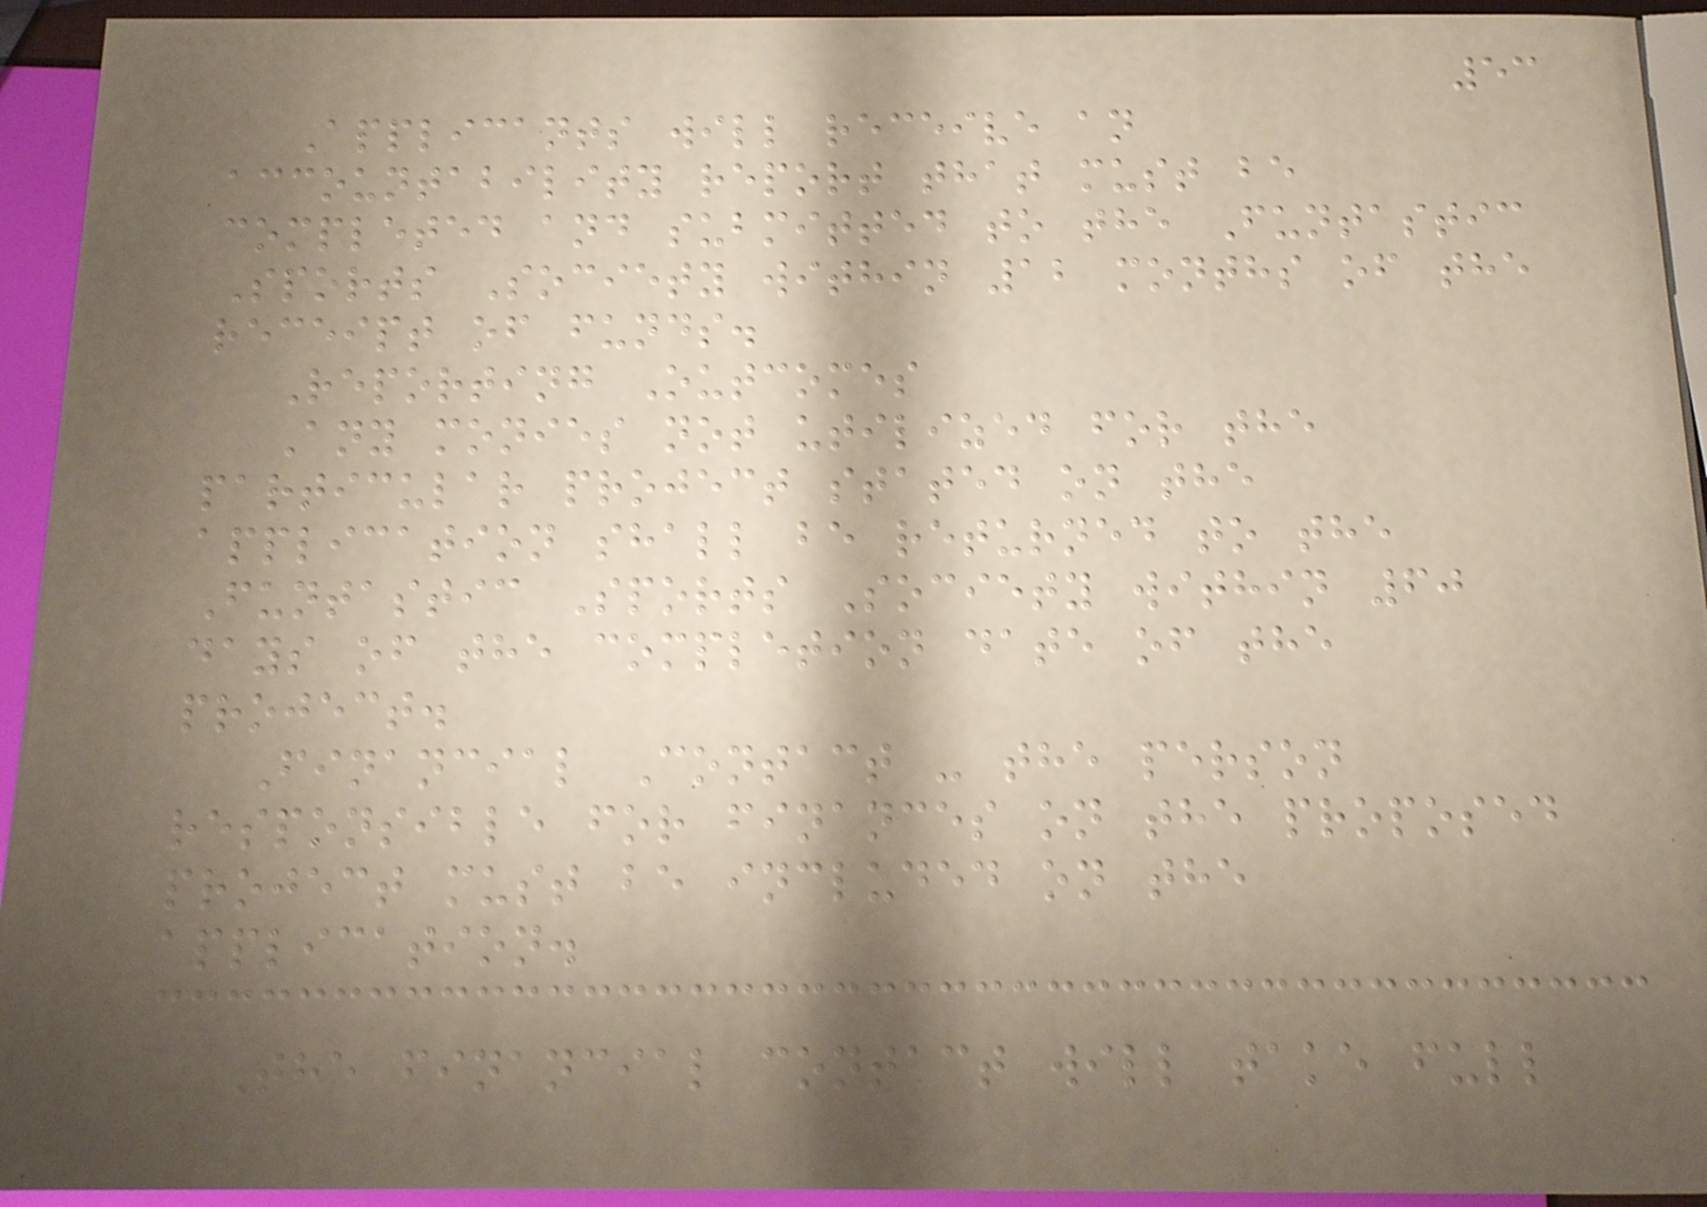53
Applicants will receive an
accountability report that must be
completed and submitted to the Funtastic
Sports Society within 12 months of the
receipt of funds.
Reporting Outcomes
Any monies not utilized for the
particular project stated on the
application shall be returned to the
Funtastic Sports Society within 60
days of the completion date of the
project.
Financial Contact - the person
responsible for finances on the proposed
project must be included on the
application.
The financial contact will take full
